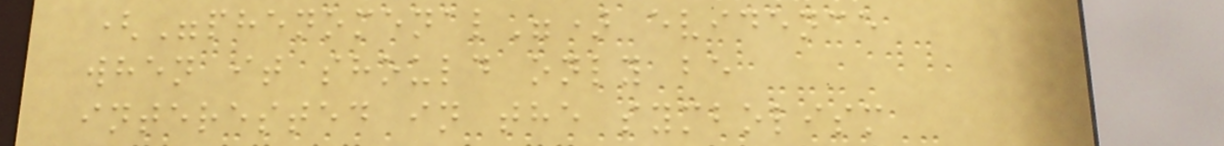("phenomenal") evidence
when it should only be
interested in the symbolism
